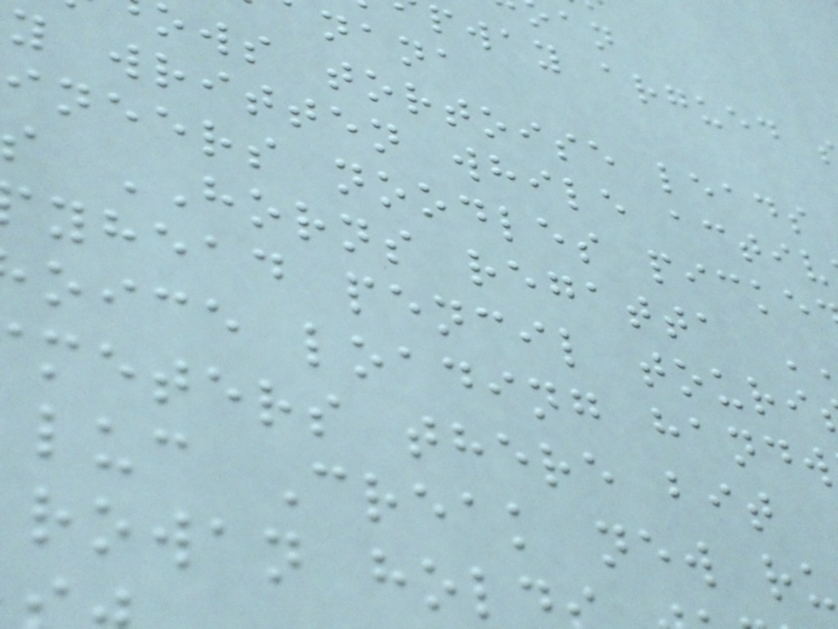pway argued
nana
ws tortoise leads
y written while activ
ineers noodles picke
HORNS regatta
yhead pencil touri
oice loading handw
meters there bit
luc Creak new ru
